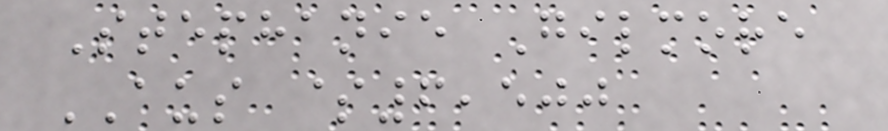Stephanie Gilmore
AUS $6,500
